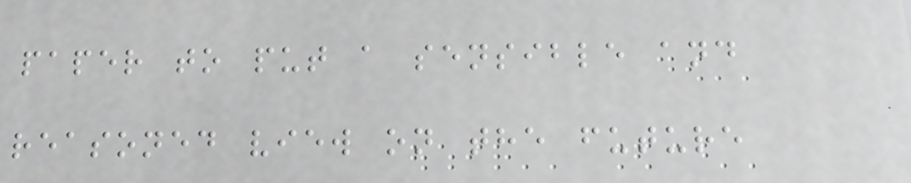paper to put a sensible and
reasoned view on the future
